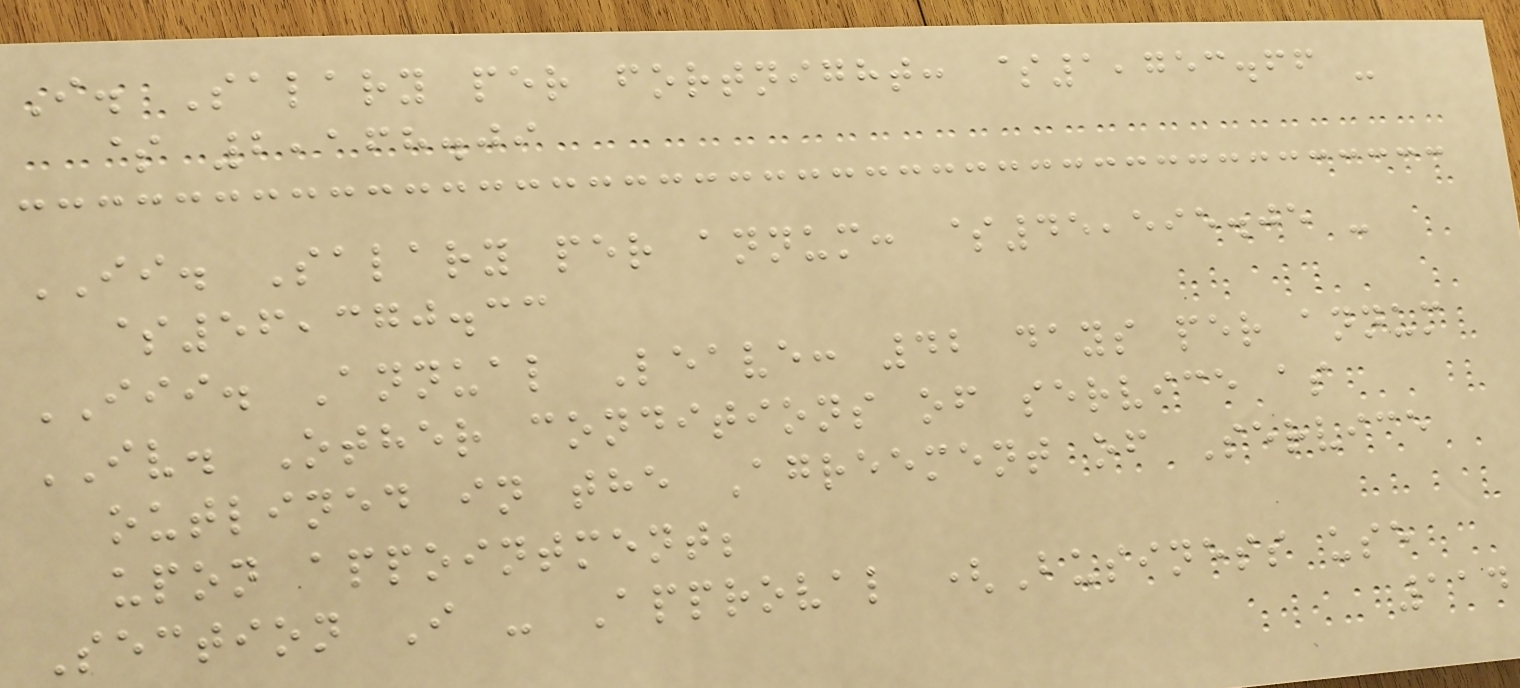I. Salary per fortnight: $1,753.66 -
$ 2,168.09
II. Salary per annum: $45,595.05 -
$56,370.33
III. Annual Leave: 42 days per annum
IV. Other conditions of service as
outlined in the Agreement of Service
upon appointment;
Section I - Approval (Business use
114
